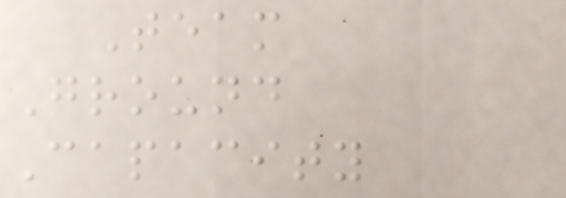Team
Ground
Capacity
